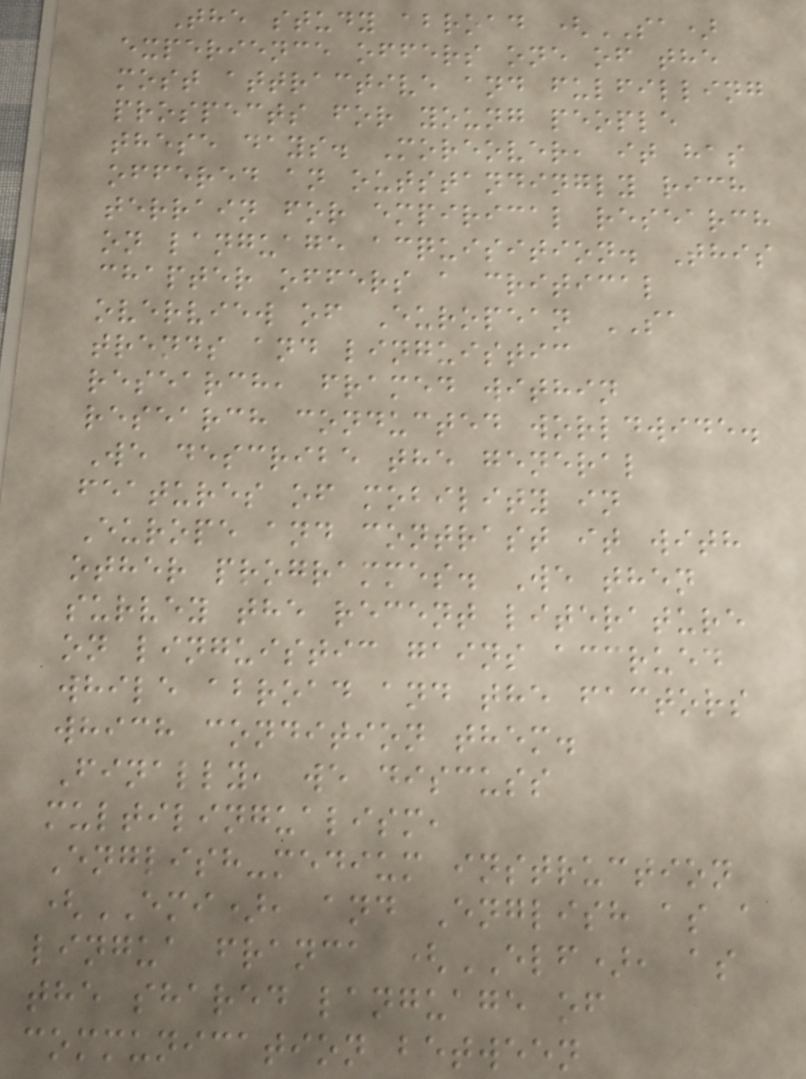The study abroad (SA)
experience offers one of the
most attractive and fulfilling
prospects for young people
these days. Moreover, it has
offered an outstandingly rich
terrain for empirical research
on language acquisition. This
chapter offers a critical
overview of European SA
trends and linguistic
research, framed within
research conducted worldwide.
We describe the general
features of mobility in
Europe and contrast it with
other programmes. We then
survey the recent literature
on linguistic gains accrued
while abroad and the factors
which condition them.
Finally, we discuss
multilingualism,
English-medium instruction
(EMI), and English as a
lingua franca (ELF), as
the shared language of
communication between
